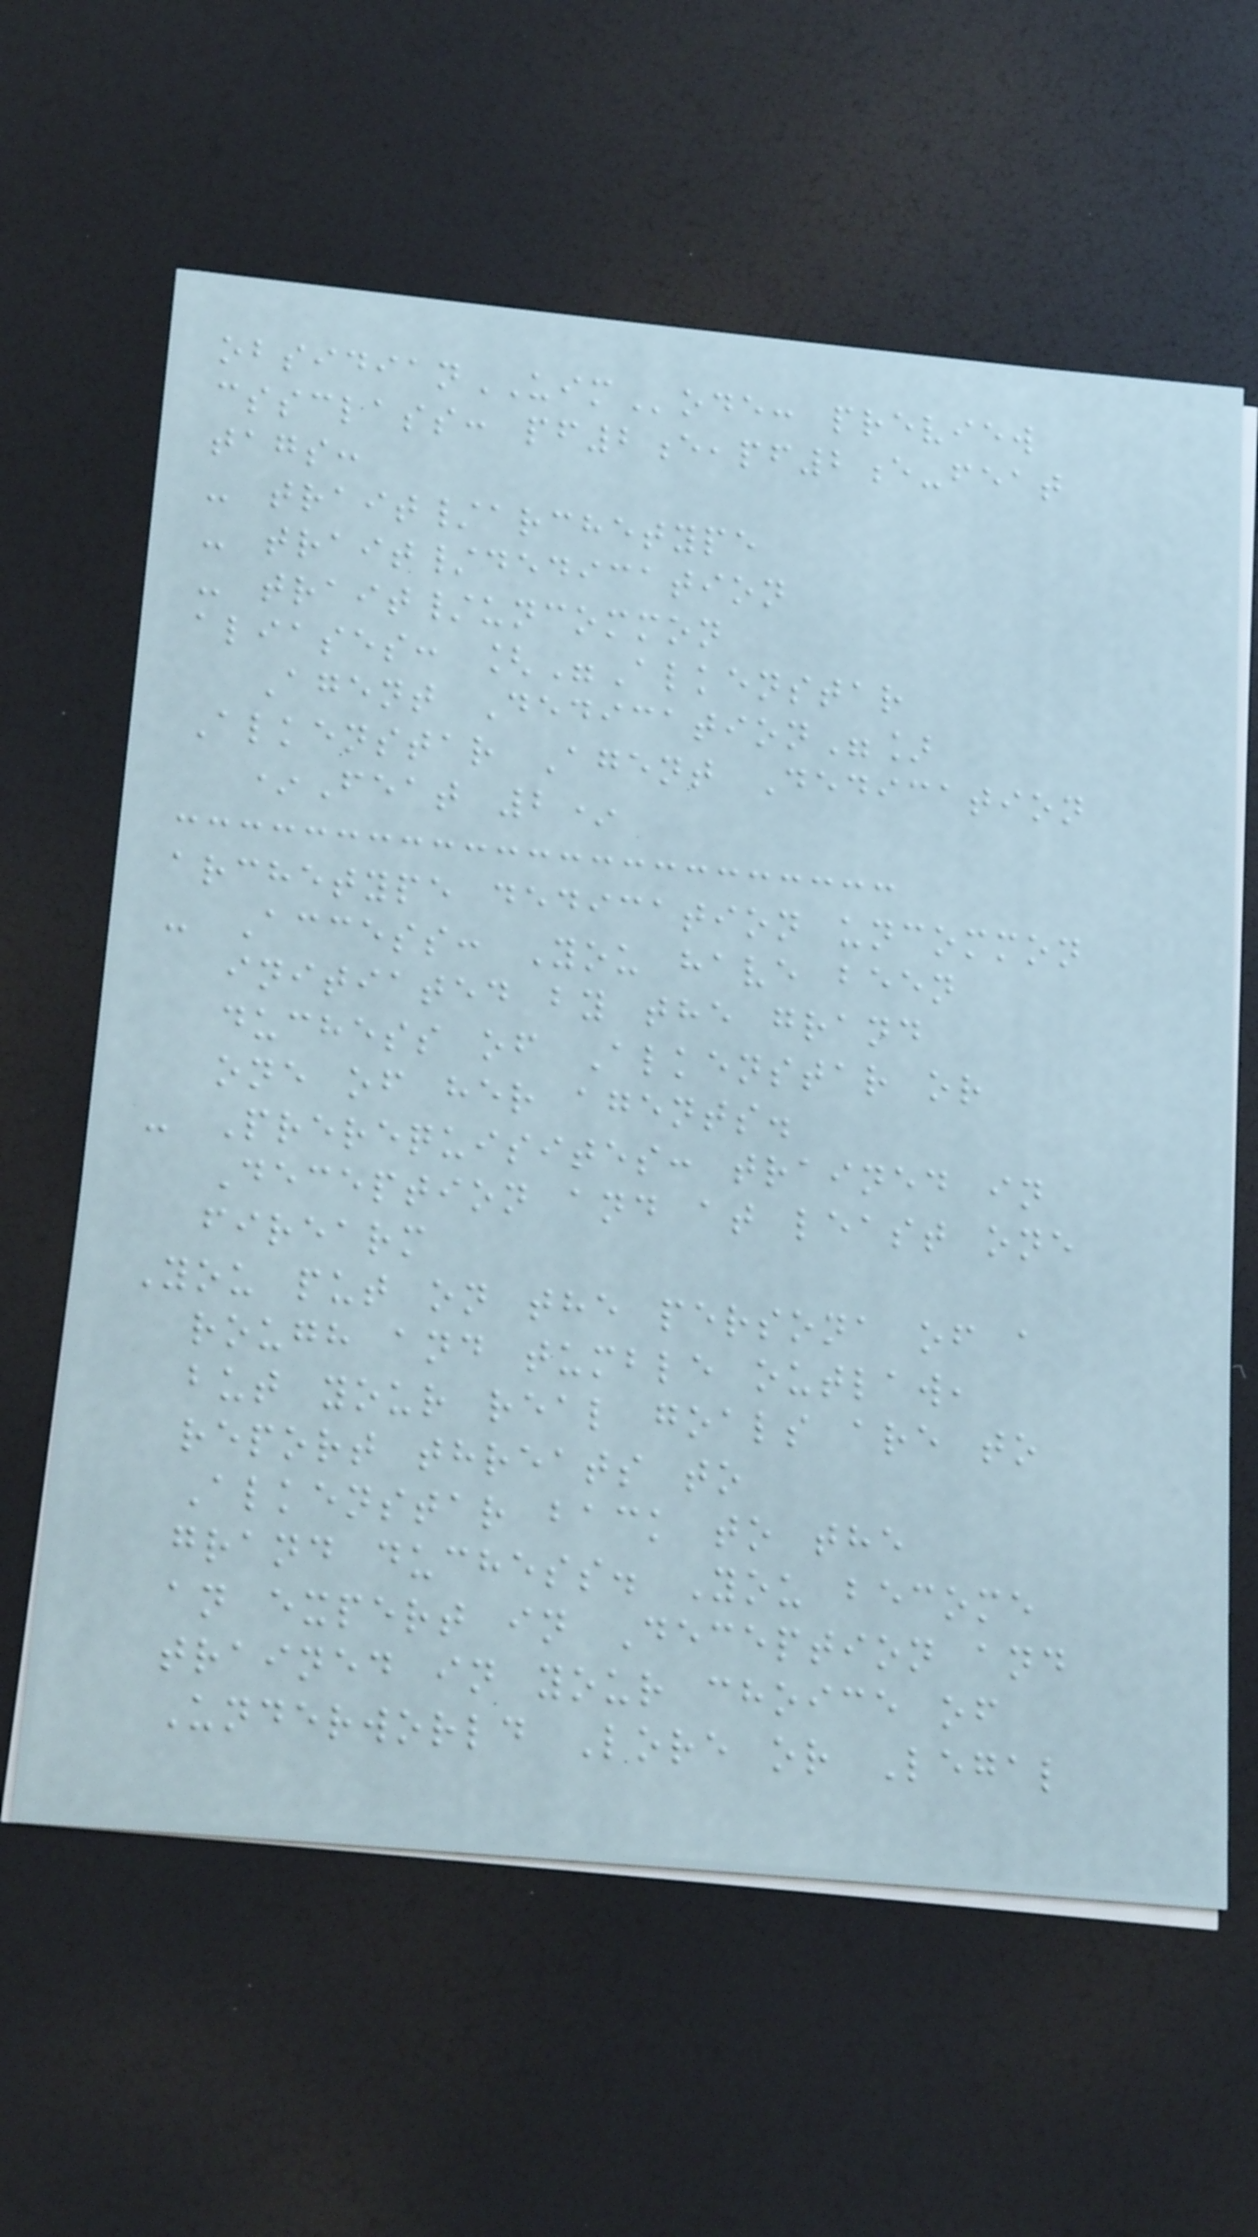obsidianUIMode: preview
cssclass: pf2e,pf2e-feat
tags:
- trait/archetype
- trait/dedication
- trait/uncommon
aliases: ["Alkenstar
Agent Dedication"]
Alkenstar Agent Dedication
*Feat 2*
archetype dedication uncommon
- Access: You have been
initiated by the grand
duchess of Alkenstar or
one of her agents.
- Prerequisites: trained in
Deception and at least one
firearm
You put on the persona of a
rough and tumble outlaw,
but your real goals are to
report threats to
Alkenstar back to the
grand duchess. You become
an expert in Deception and
trained in your choice of
Underworld Lore or Legal
